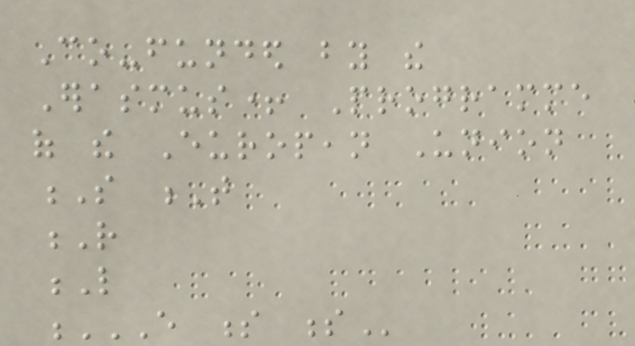Co-funded by the
Erasmus+ Programme
of the European Union
S T
R
L
E S S
